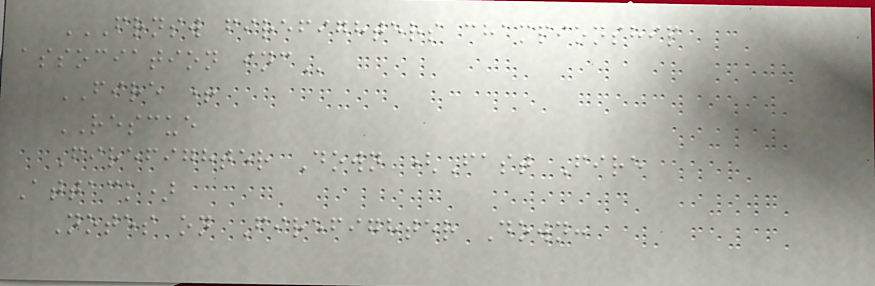FRNSW FIREFIGHTERS CHAMPIONSHIP
ASSOCIATION INC
FIRE +
RESCUE
Firefighter Down (Fast Fire
Attack)
Notes on Firefighter Down:
